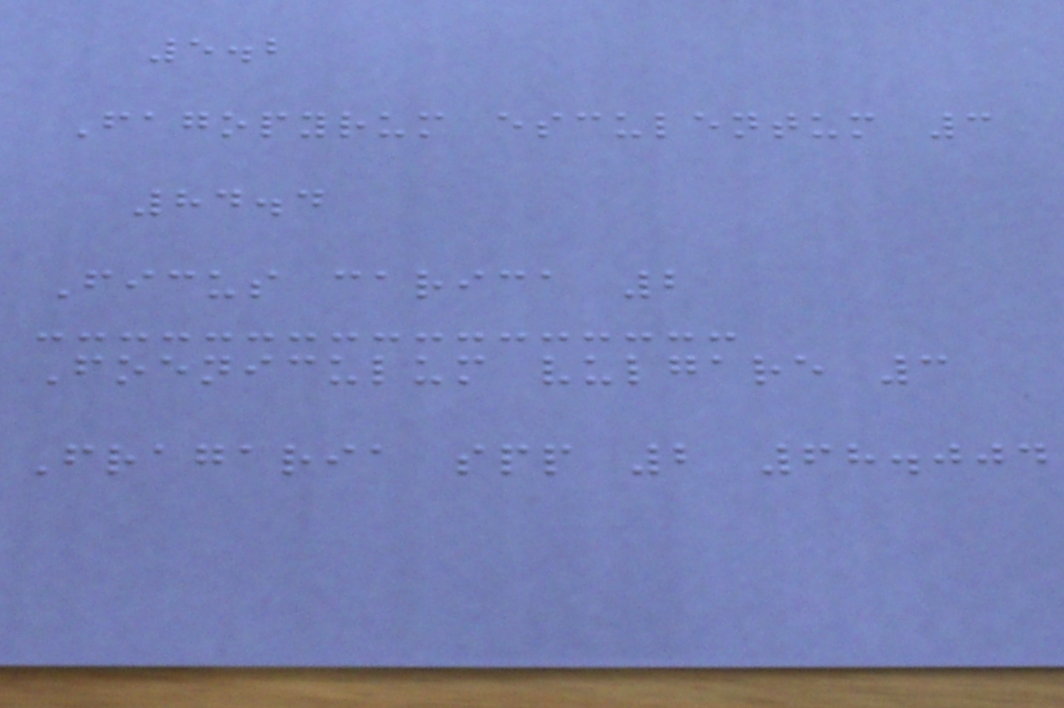5.2
Fagopyrum esculentum 3
84.4
Ficus carica 2
Foeniculum vulgare 3
Fragaria spp 2 68.004
